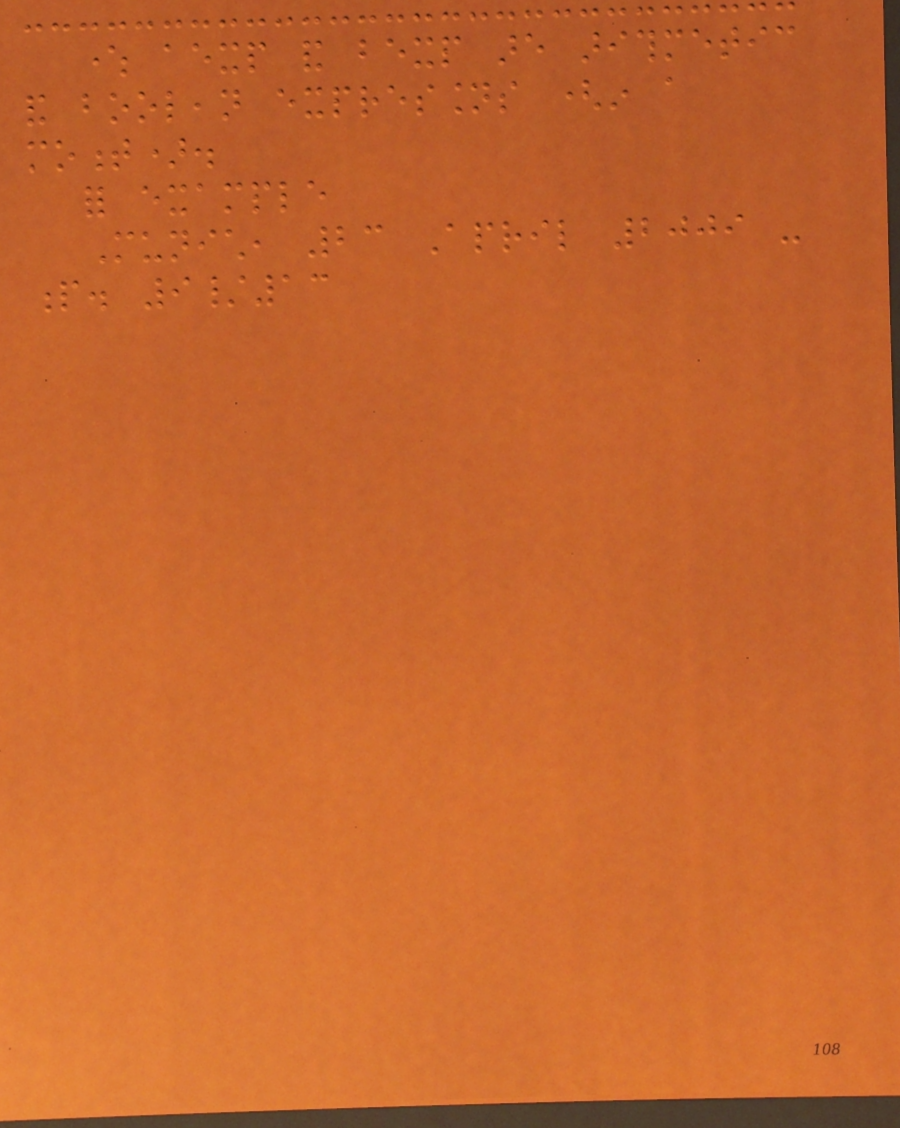where aexp and bexp are arithmetic
and boolean expressions (in a
moment).
for example
Munich, 23 April 2009 -
p. 9/13
